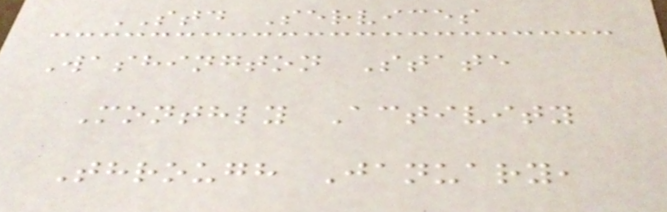STD Services
Washington State
Monthly Activity
Through January,
